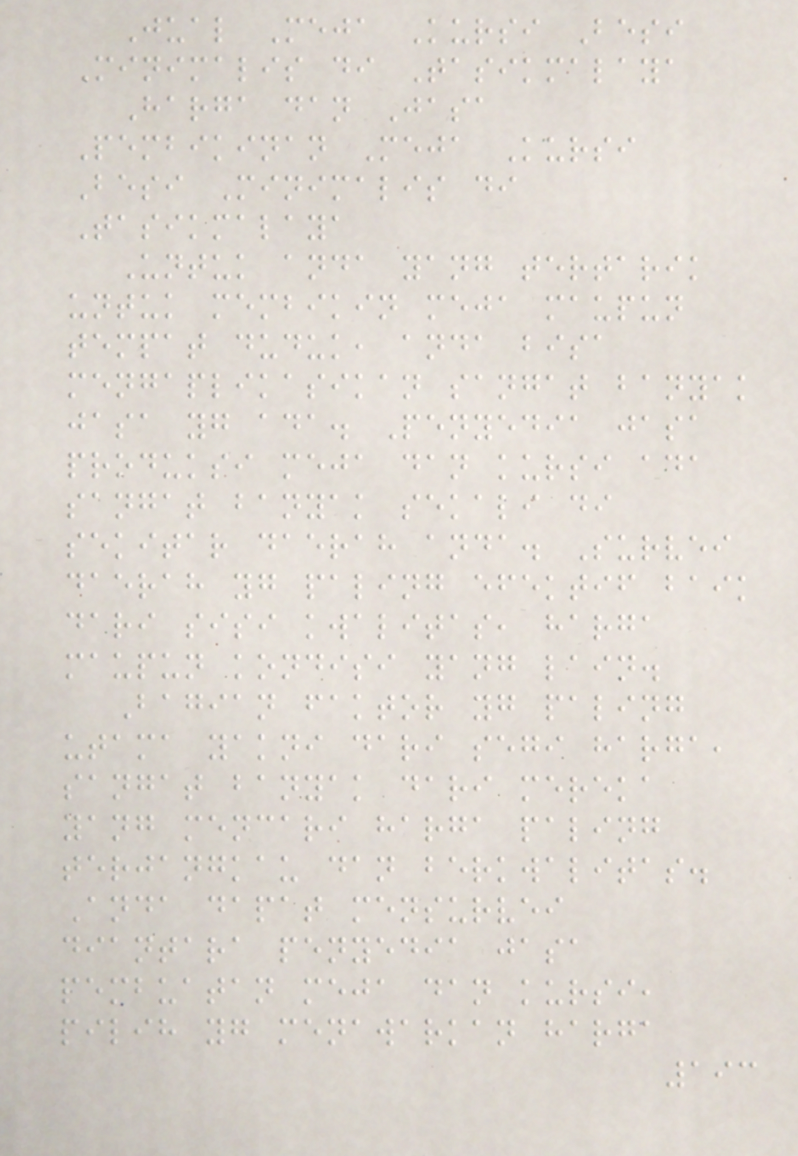Jual Meja Kursi Besi
Minimalis di Tasikmalaya
Harga dan Jasa
Pembikinan Meja Kursi
Besi Minimalis di
Tasikmalaya
Untuk anda yang tertarik
untuk membikin meja maupun
tempat duduk, anda bisa
mengaplikasikan sangat banyak
jasa yg ada. Penyedia jasa
produksi meja dan kursi ada
sangat banyak sekali di
sekitar daerah anda. Survei
daerah yg paling efektif baik
dari sisi kwalitas, harga
maupun kondisi yang lain.
Bagian faktor yg paling
utama yakni dari segi harga,
sangat banyak dari mereka
yang mencari harga paling
terjangkau dan berkwalitas.
Anda dapat mensurvei
diantara penyedia jasa
pembuatan meja dan kursi,
pilih yg menawarkan harga
193
